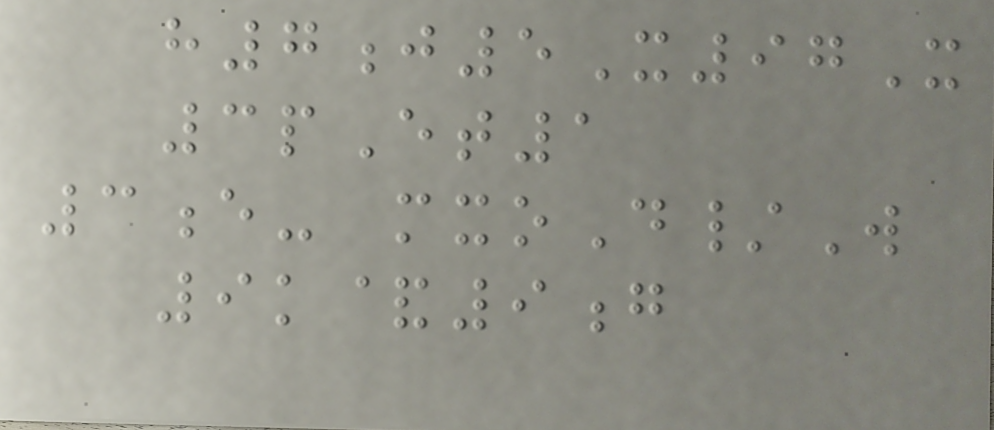h7j5X97X
3pEt1
3e- mxoD/W
9k&9g
